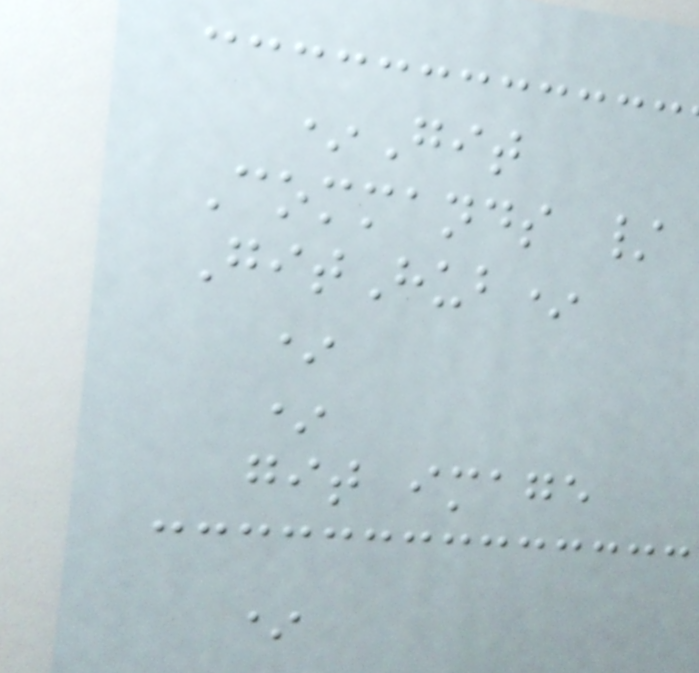*Git
Commands /
GitHub*
*
*
git image
*
